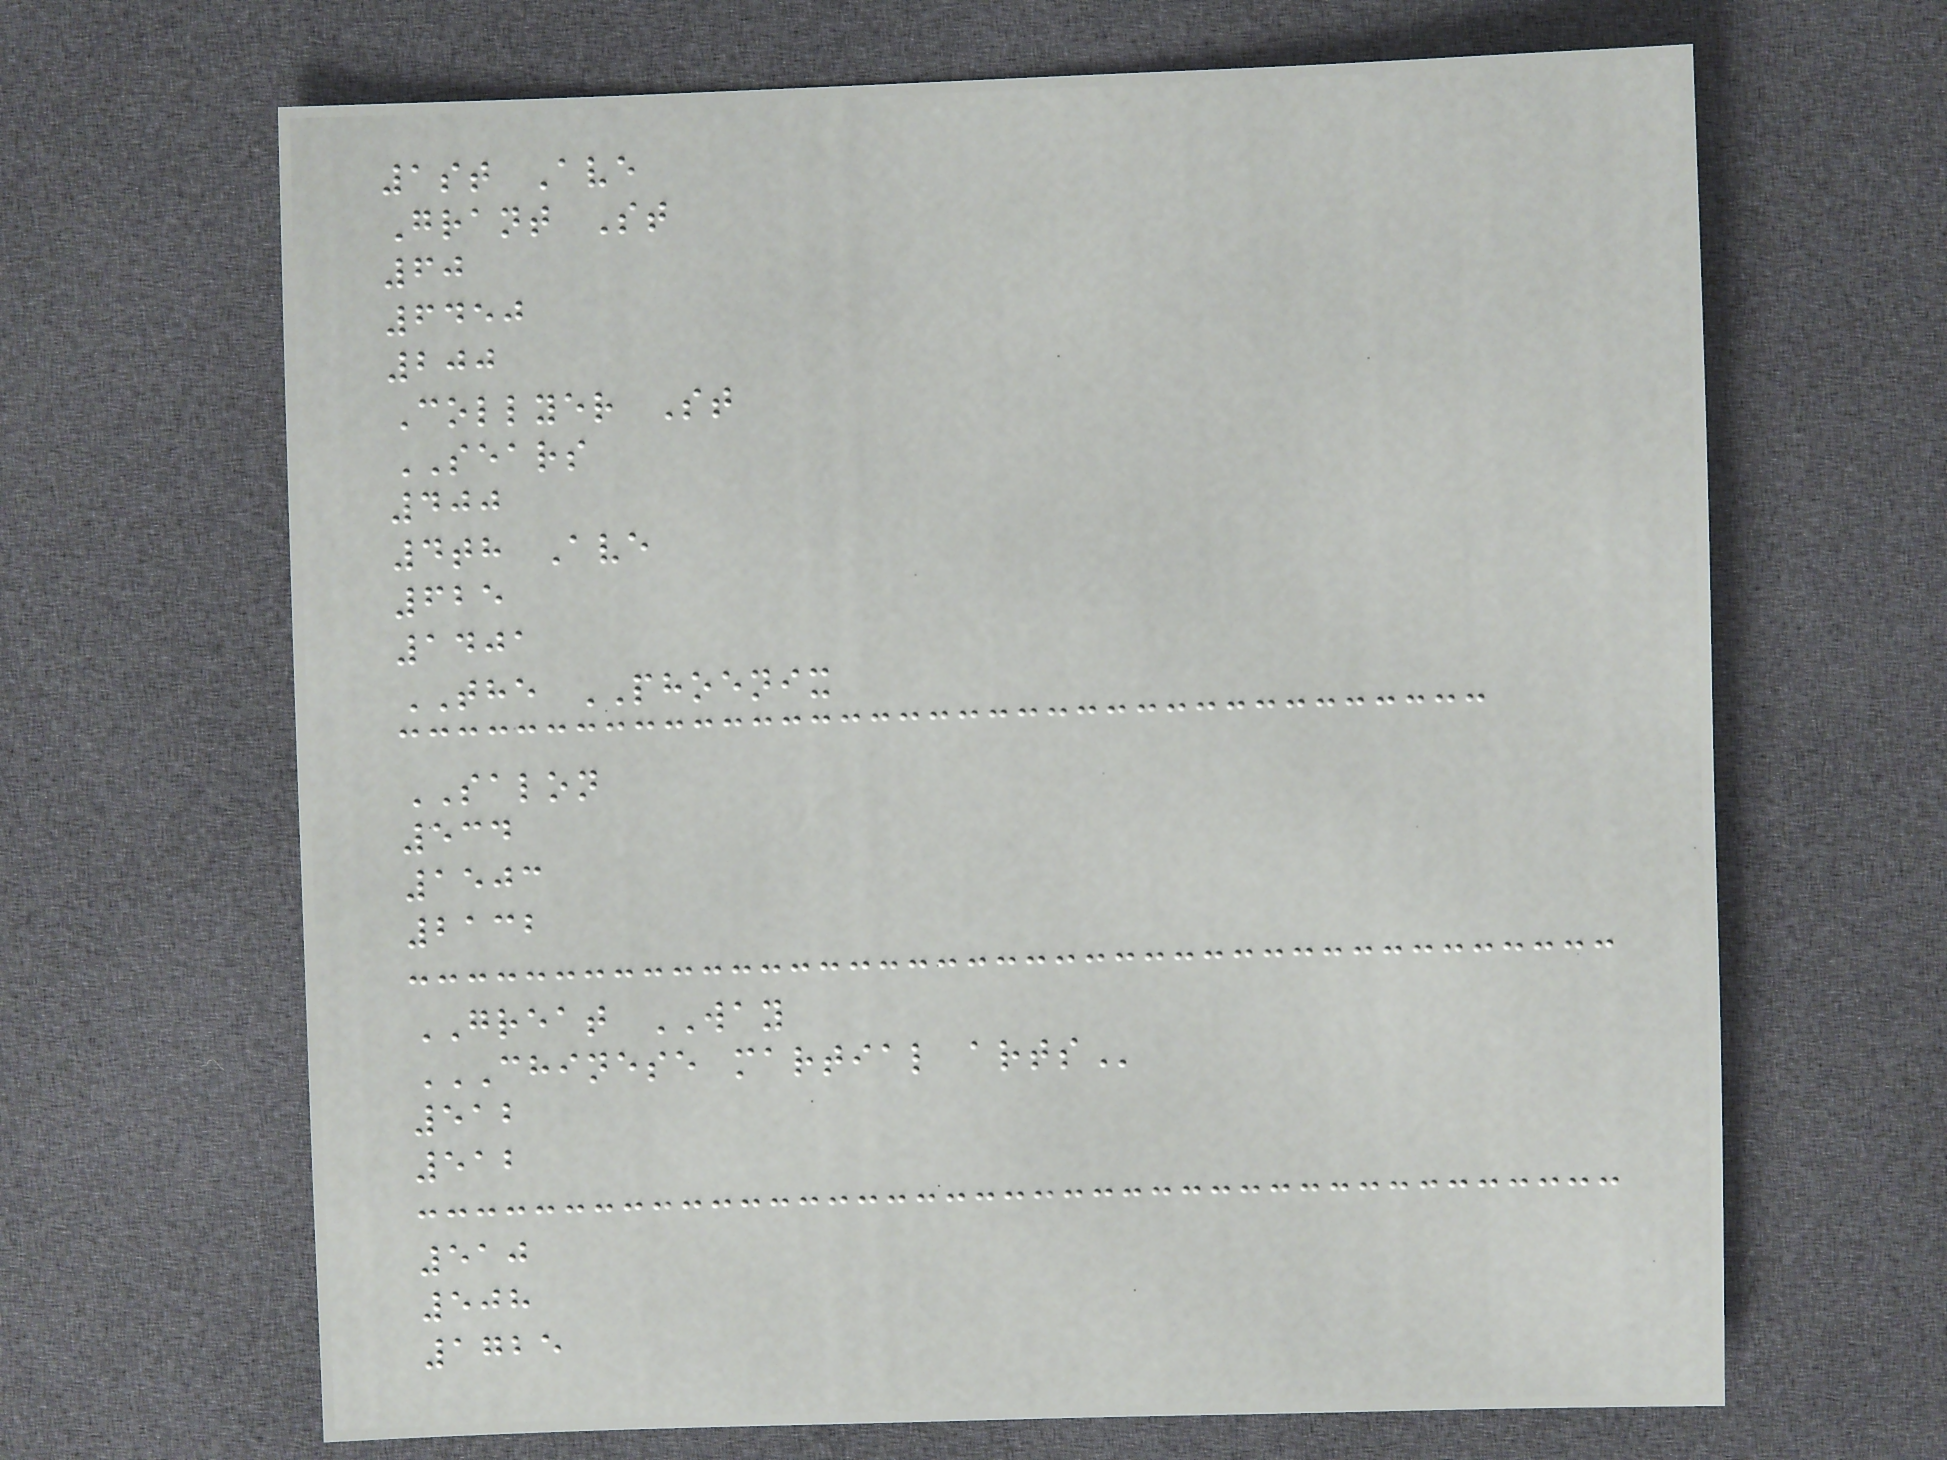1st Ave
Grant St
60
6450
200
Collyer St
SEARS
400
4th Ave
625
1401
THE PHOENIX
SALON
534
1503
2132
GREAT WAY
CHINESE MARTIAL ARTS
512
512
510
508
1725
